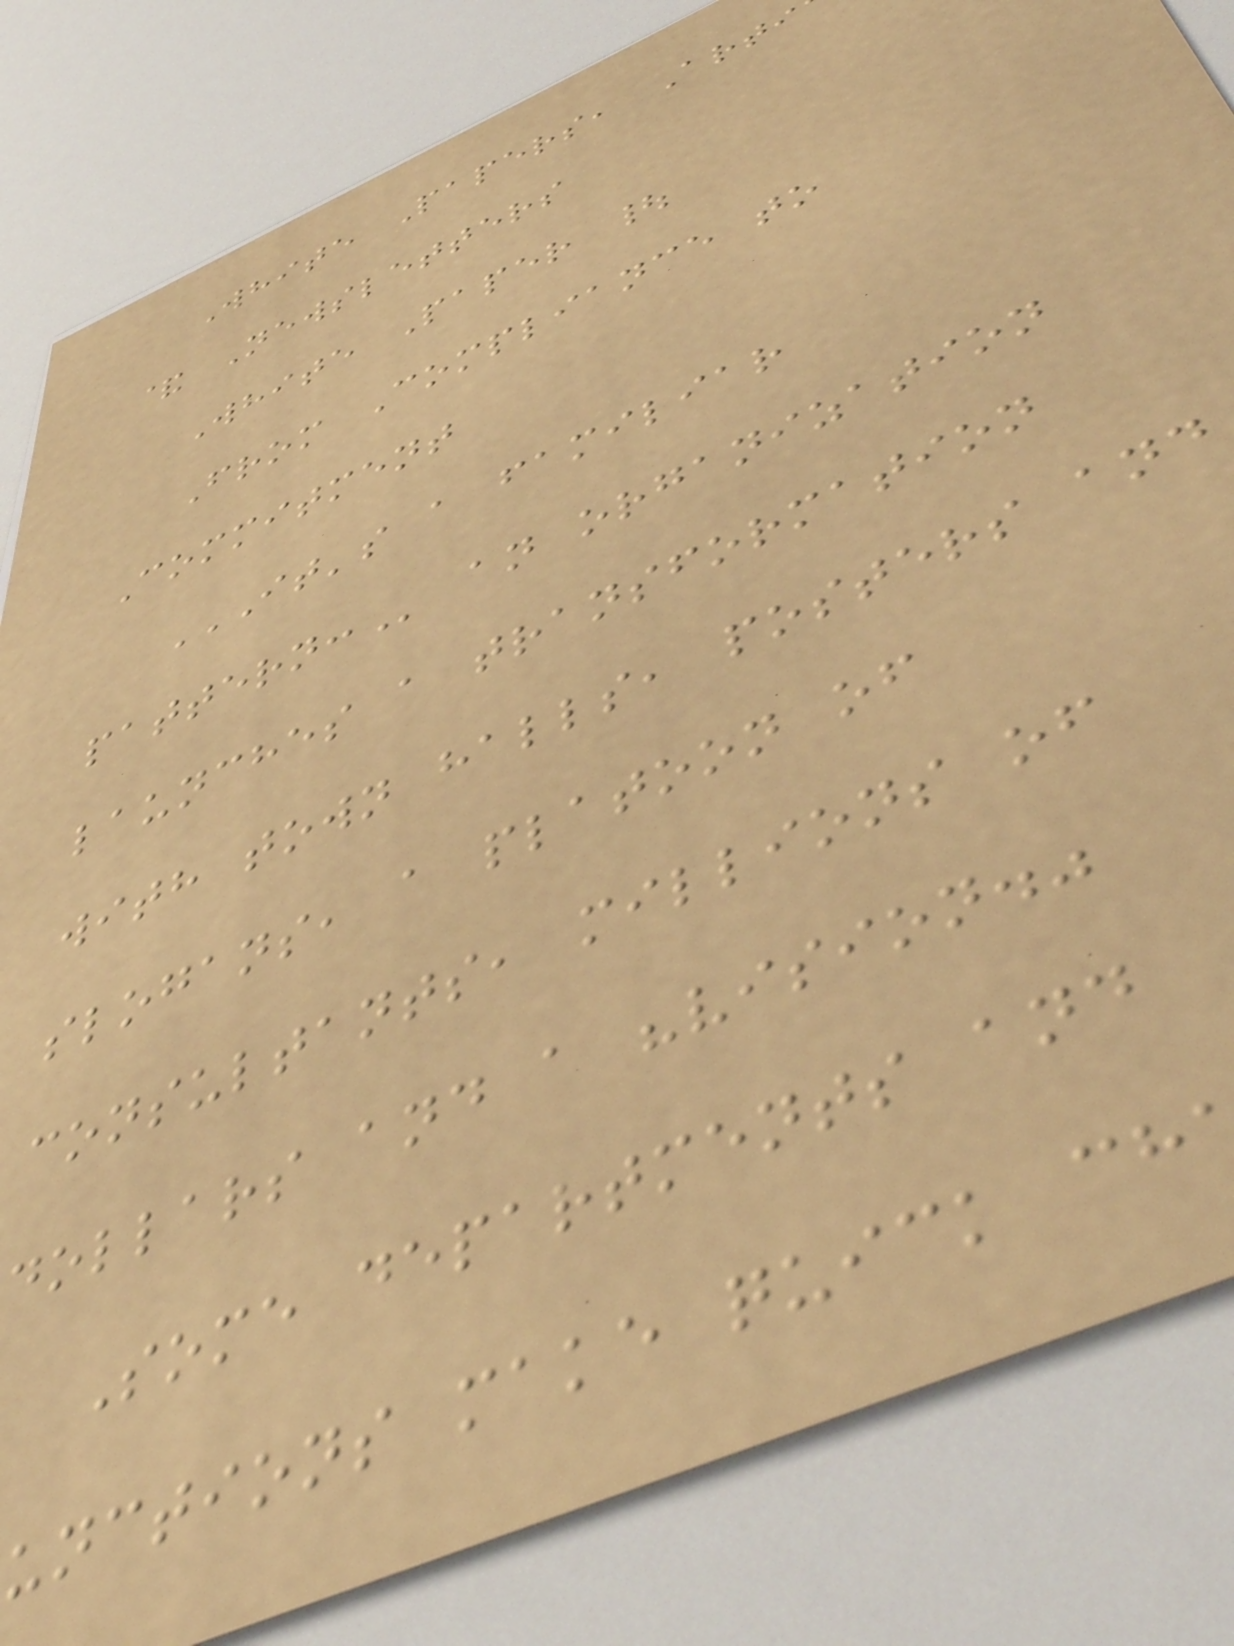White Papers, Arti
& Newsletters
White Paper |
From Compliance to
Commitment
IT'S A FAMILIAR
an organization
launches a transformation
with town halls, posters and
slogans, a platoon of
consultants, millions of
dollars and a "vision."
Some departments and
unctions make quick ch
